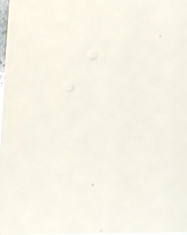A
